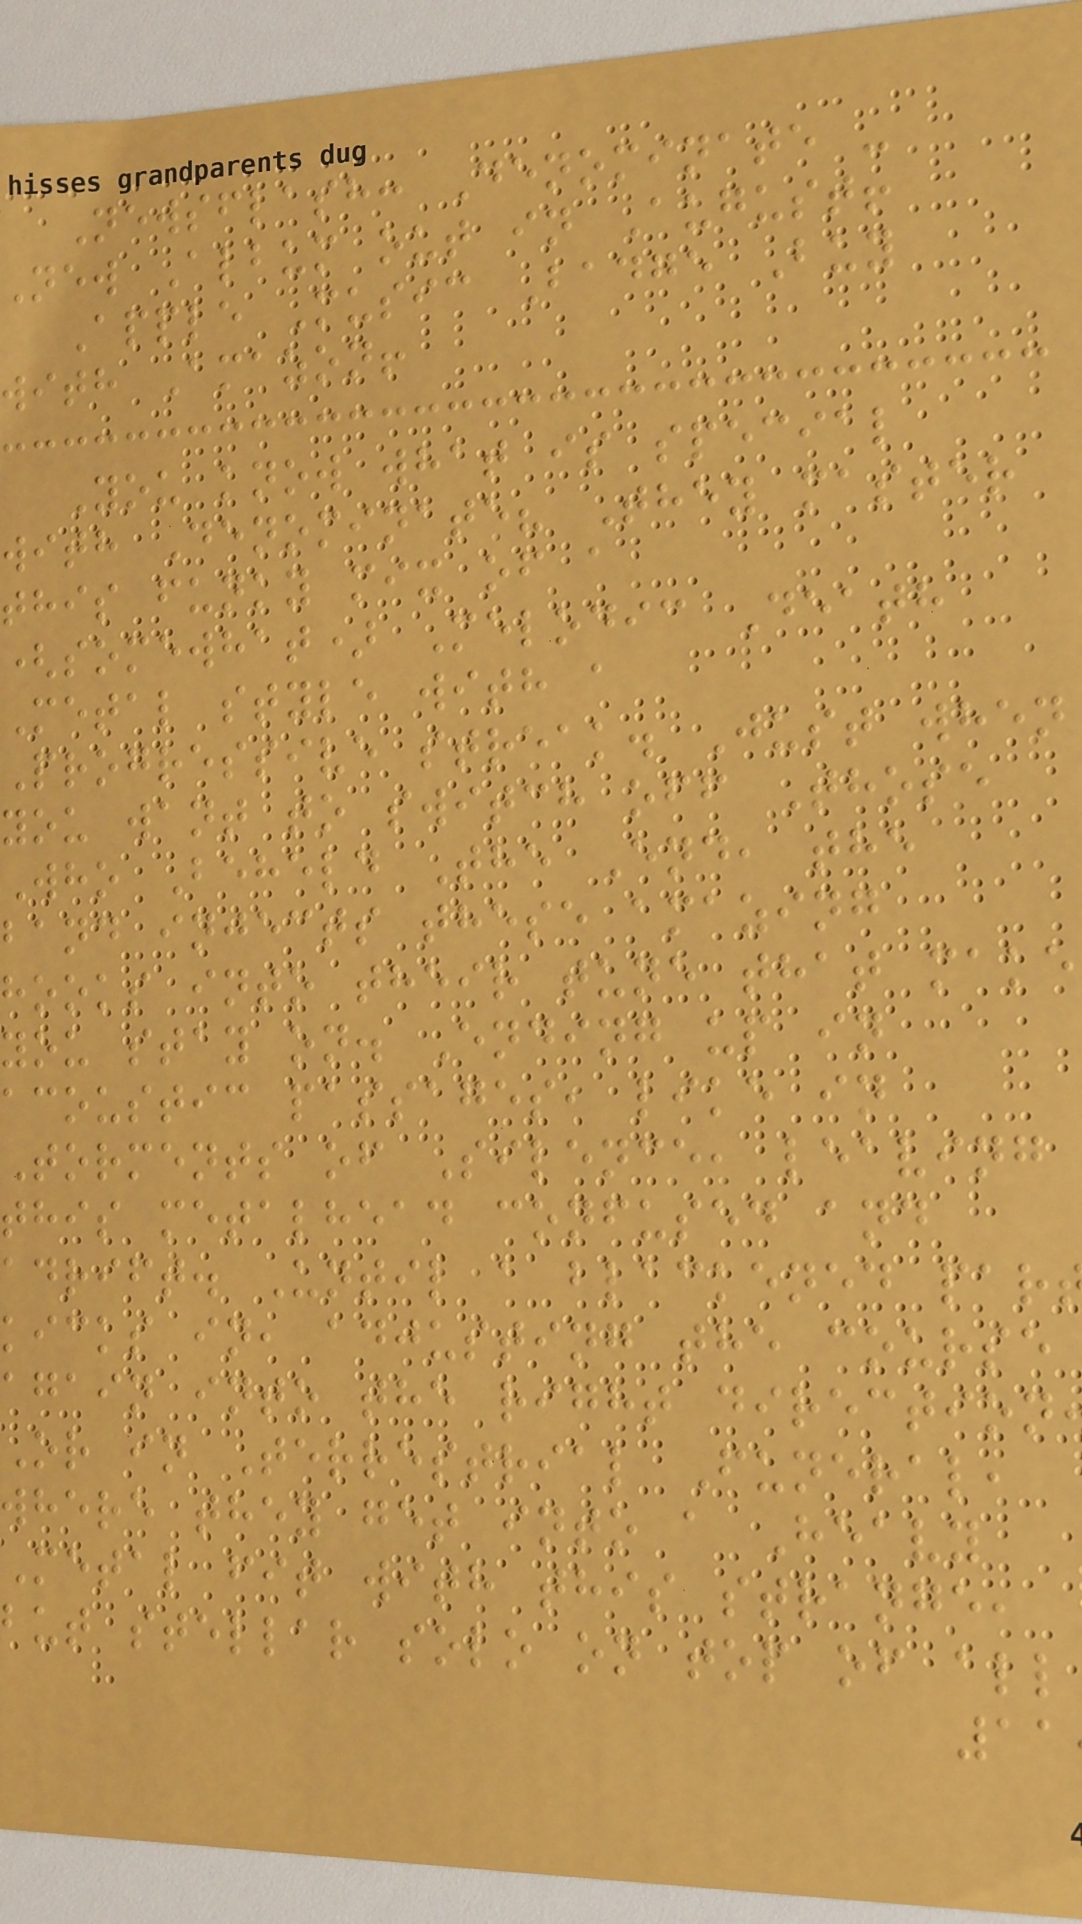Newsflash: Denominate -
new Album out in August!
Apple Music Badge Buy
with Amazon!
You know what is special
with Denominate? They master
this funky mix of a
(somewhat) Melodic Death
Metal style with a
Progressive streak. Just when
you want to switch off Those
Who Beheld The End, the
band injects these amazing
hooks into their tune that make
you stay on. Ending up in
acoustic passages, like in
Torments of Silence, leaving
this metalhead confused and
adrift. Until a blackened par
kicks in, adjusting the course
again into the right direction
Or in Terrestrial Funeral,
where they get into a Heavy
Metal fit with this strange,
but stellar solo on top of all
